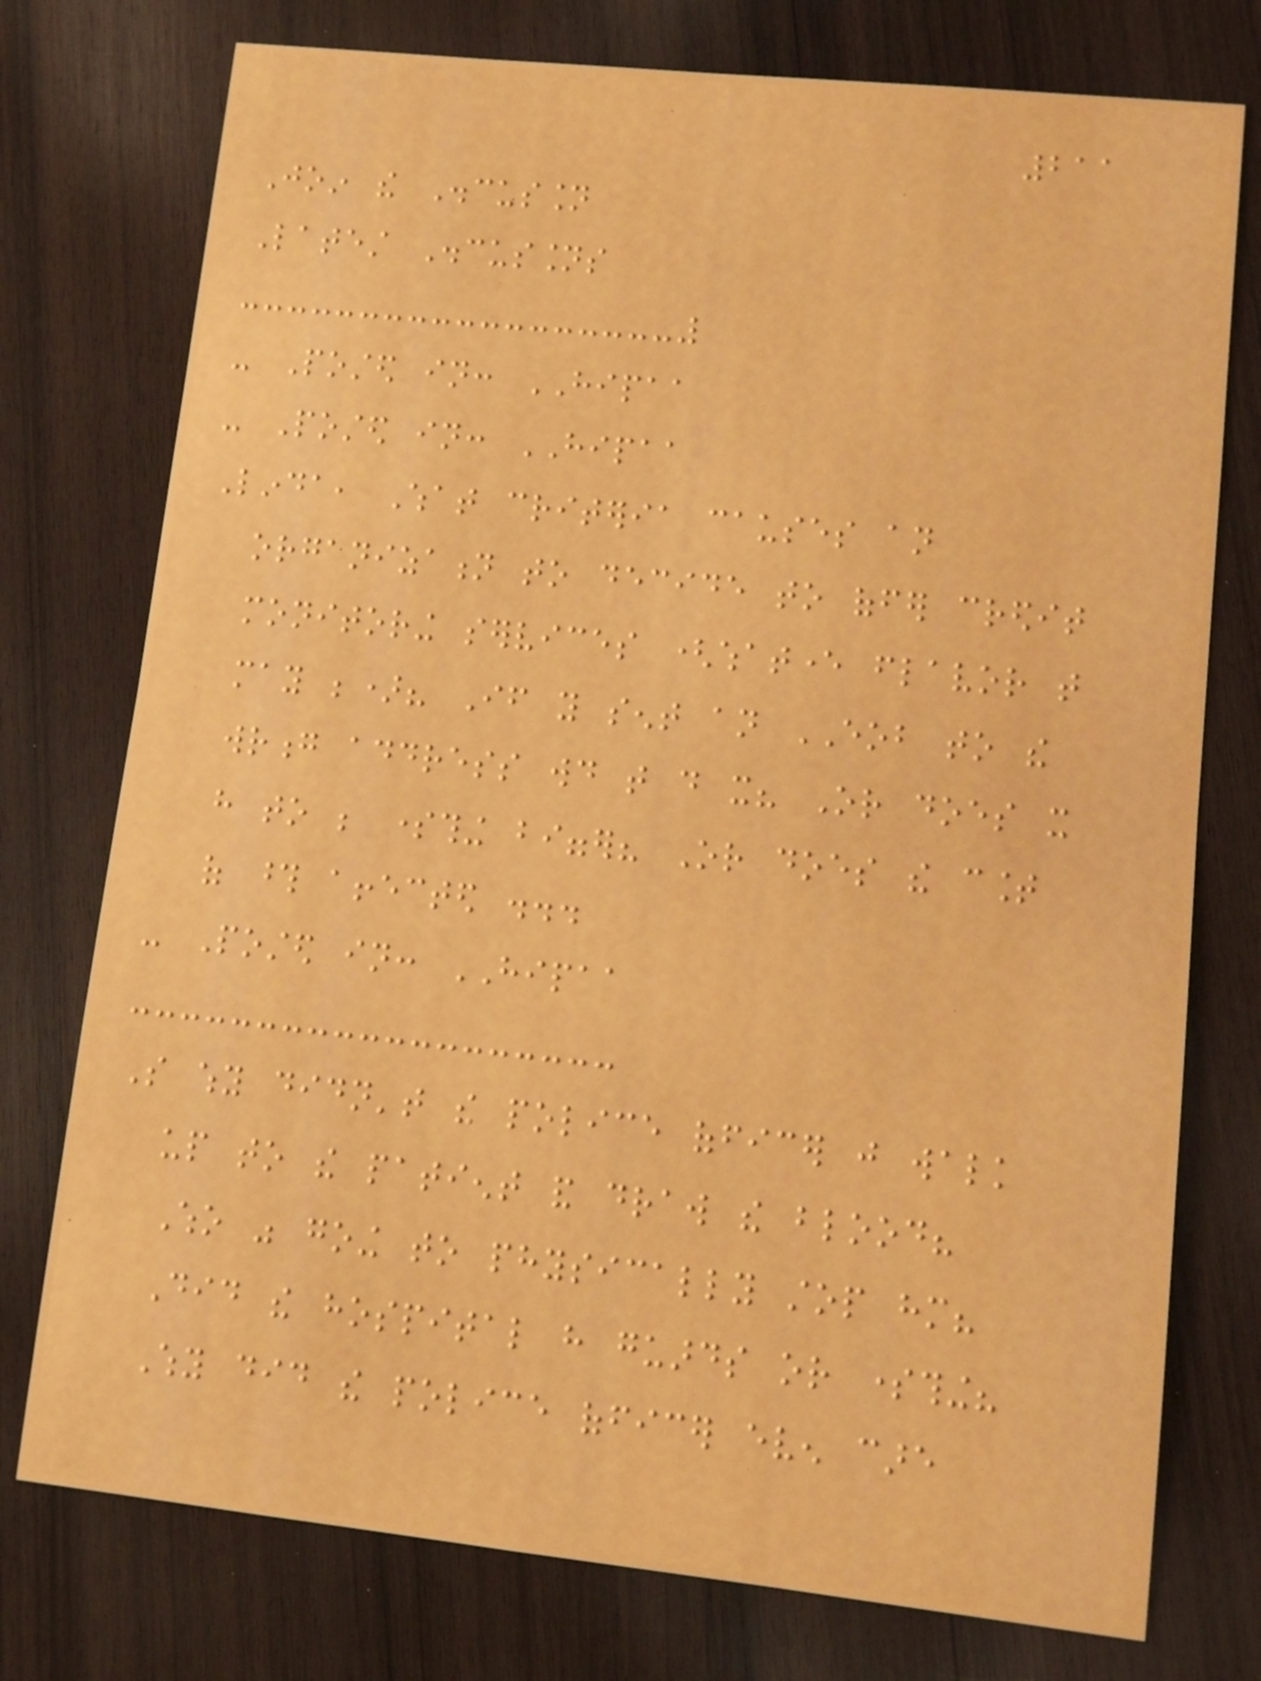211
Join the Discussion
Latest Discussions
- Posted in: HIPAA
- Posted in: HIPAA
Linda, What criteria causes an
organization to decide to offer credit
monitoring services (whatever flavor that
may be)? If you sent an EOB to the
wrong address would that do it? Or does it
have to be something bigger? Or does the count
of those affected ...
- Posted in: HIPAA
So why didn't the police officer just walk
up to the patient and draw the blood?
Who was going to physically stop him?
Did the hospital have guards or something?
Why did the police officer even care
